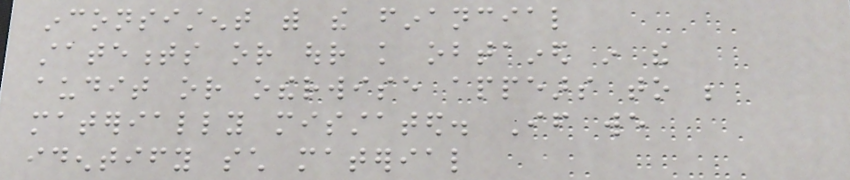inconsistent with the financial
statements or our knowledge obtained in the
audit or otherwise appears to be
materially misstated. If we
identify such material
